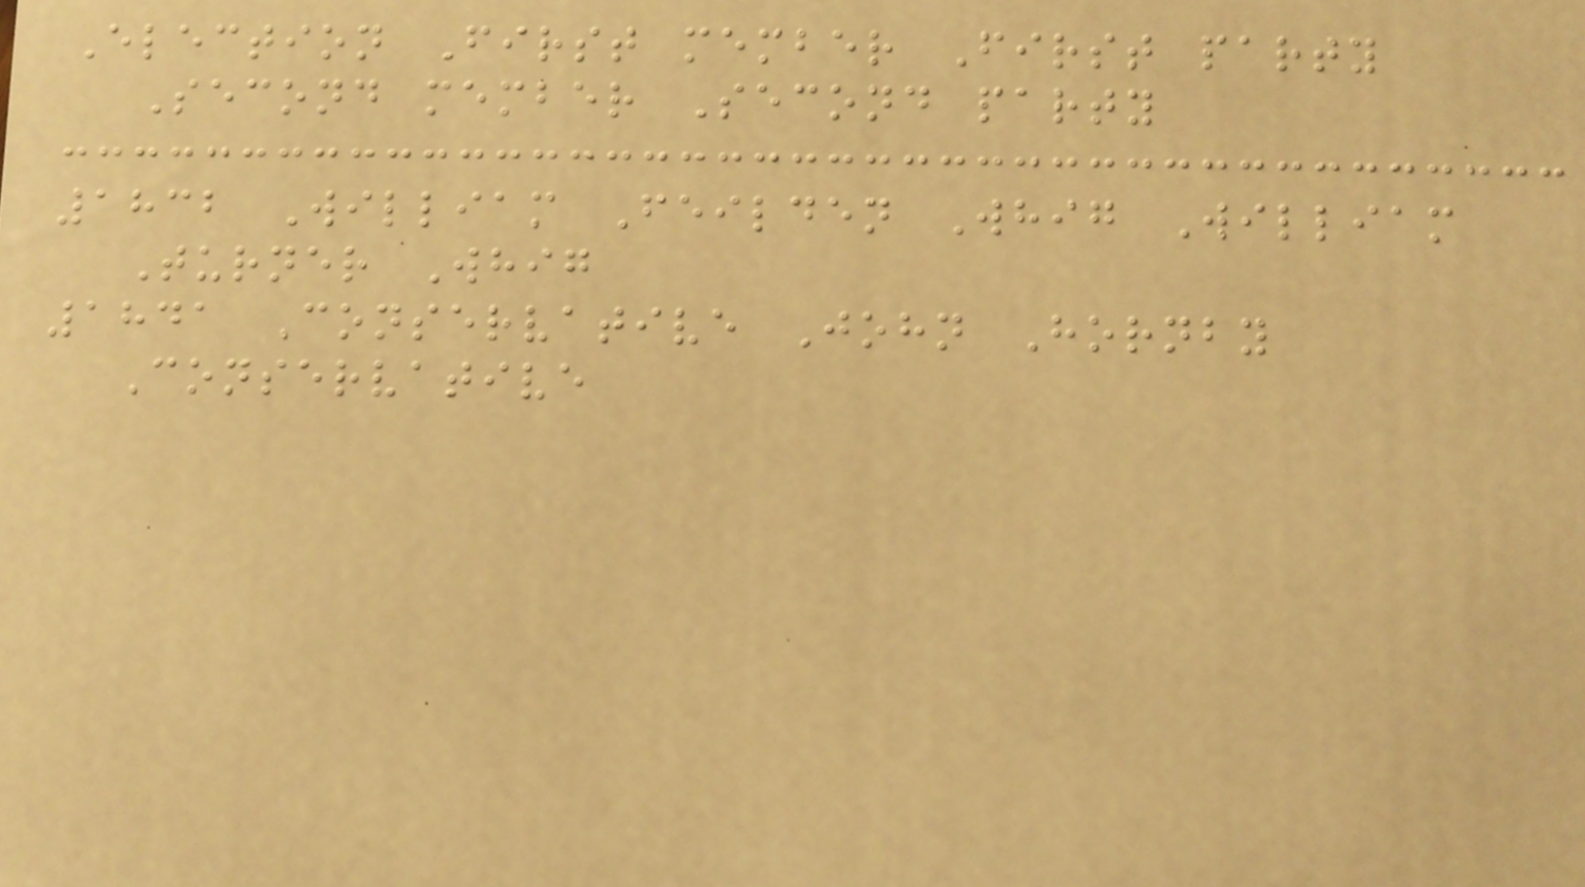Election First member First party
Second member Second party
1832 William Feilden Whig William
Turner Whig
1841 Conservative John Hornby
Conservative
